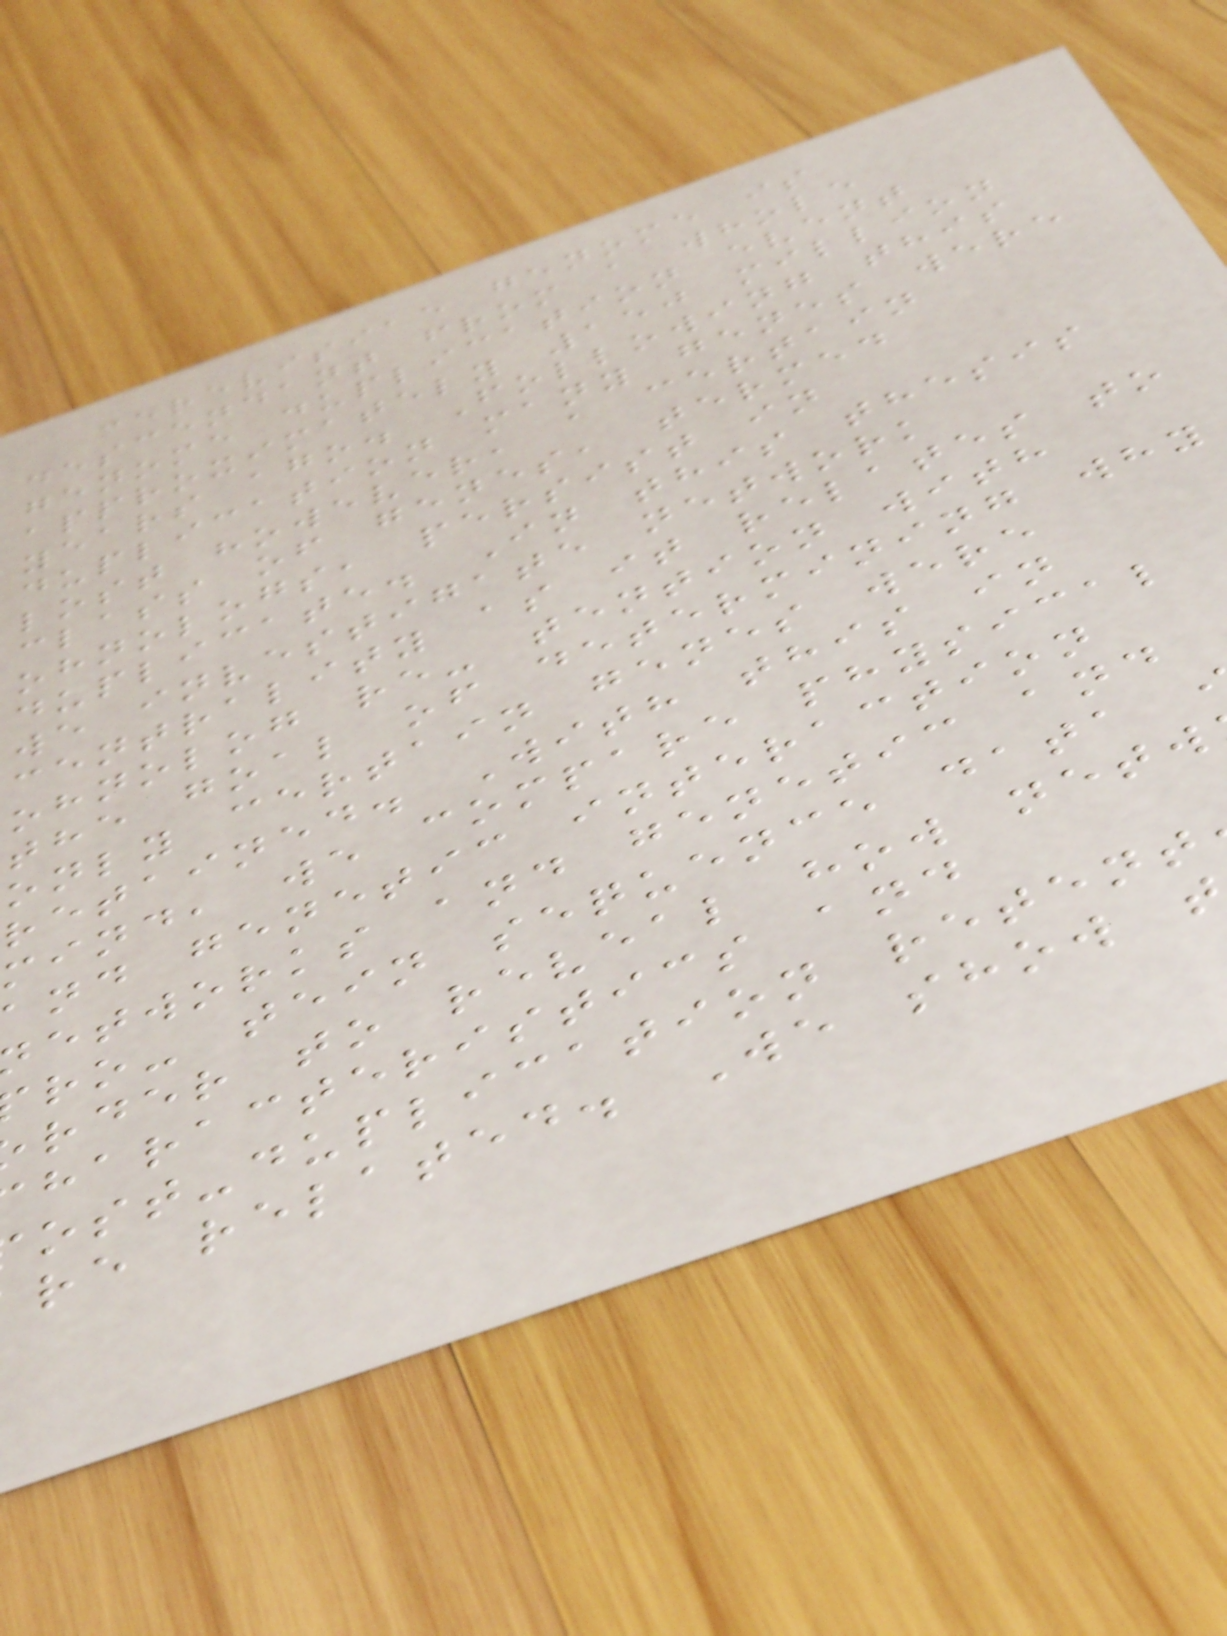cerevisiae genome is
descendant from a whole
genome duplication event
approximately 150 million
years ago. Following this
duplication many genes were
lost however, a certain
class of genes, termed
ohnologs, persist in
duplicate. In this thesis
we investigate network
centrality as it relates to
ohnolog re- tention with
the goal of determining why
only certain genes were
retained. With this in
mind, we compare physical
and genetic interaction
etworks and genetic and
ro- tein sequence data
rder to reveal how netw
haracteristics and
ost-duplication retent
re related. We show t
